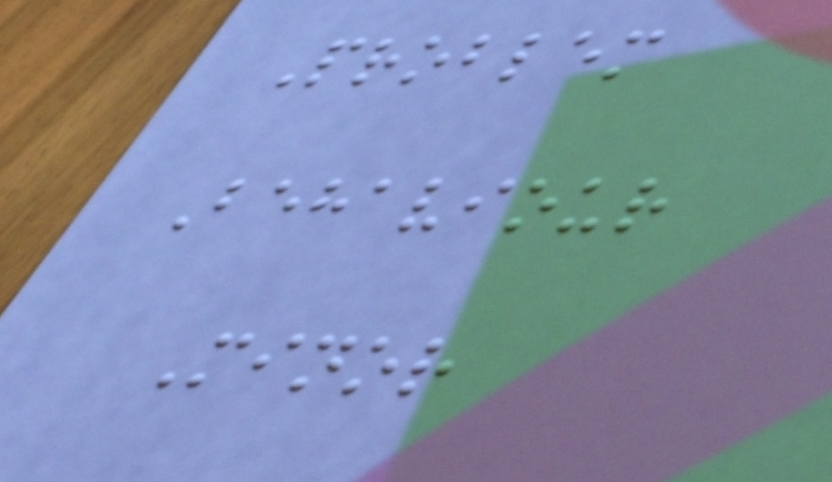Problem
Behaviour
Minor
